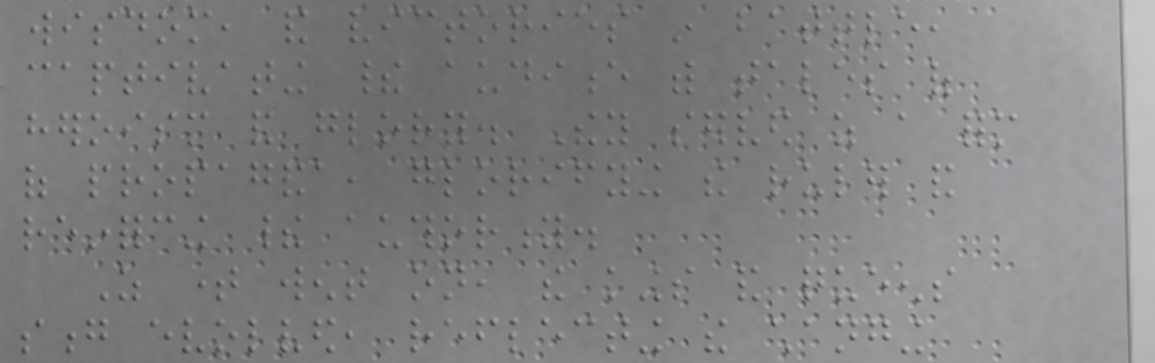wisdom, and victories in battle,
captivating their audience with tales of
heroism and glory. They served as a form
of propaganda, glorifying the ruler and
reinforcing their authority.
As time went on, the kings and queens
song evolved, reflecting the changing
